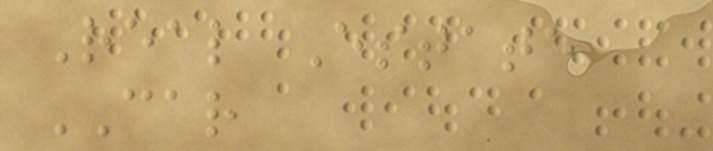Real Estate
CAR
